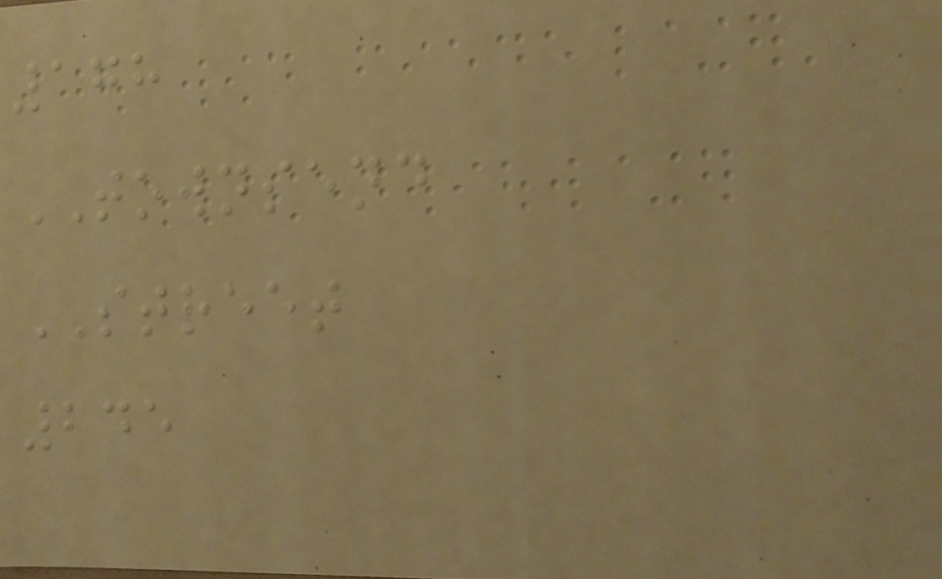178
TOWNSEND
STREET
245
